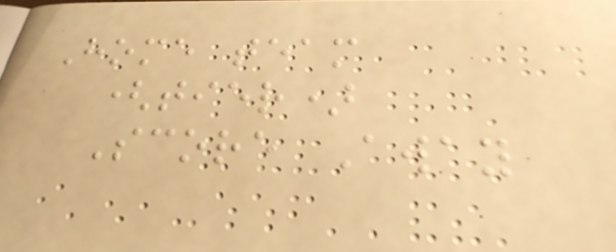Home team
(tier)
Score Away
